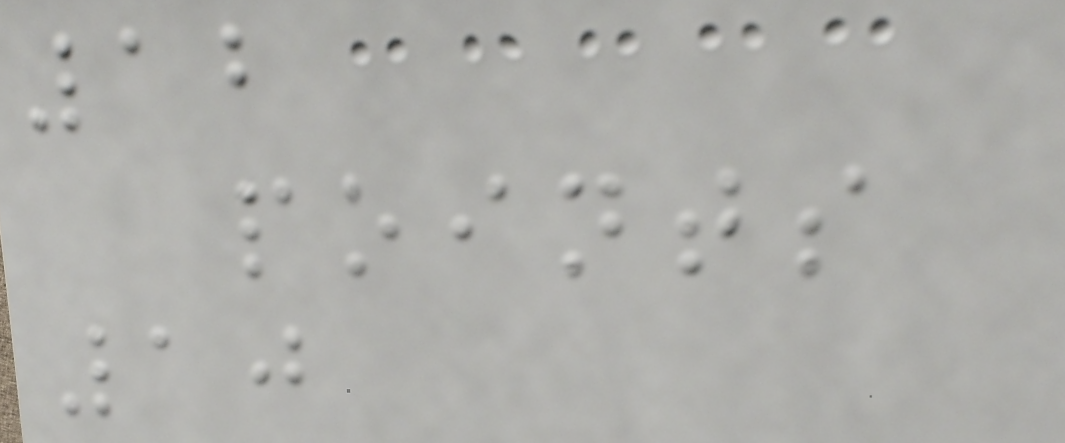12
points
10
